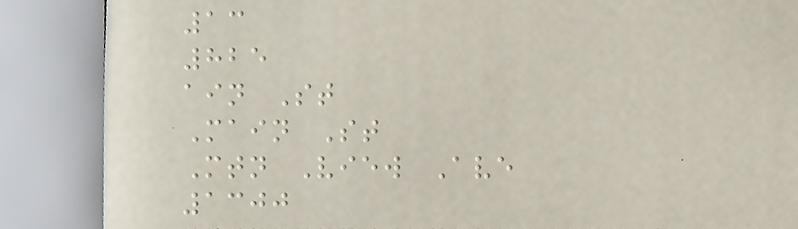13
825
ain St
Main St
Mtn View Ave
1300
